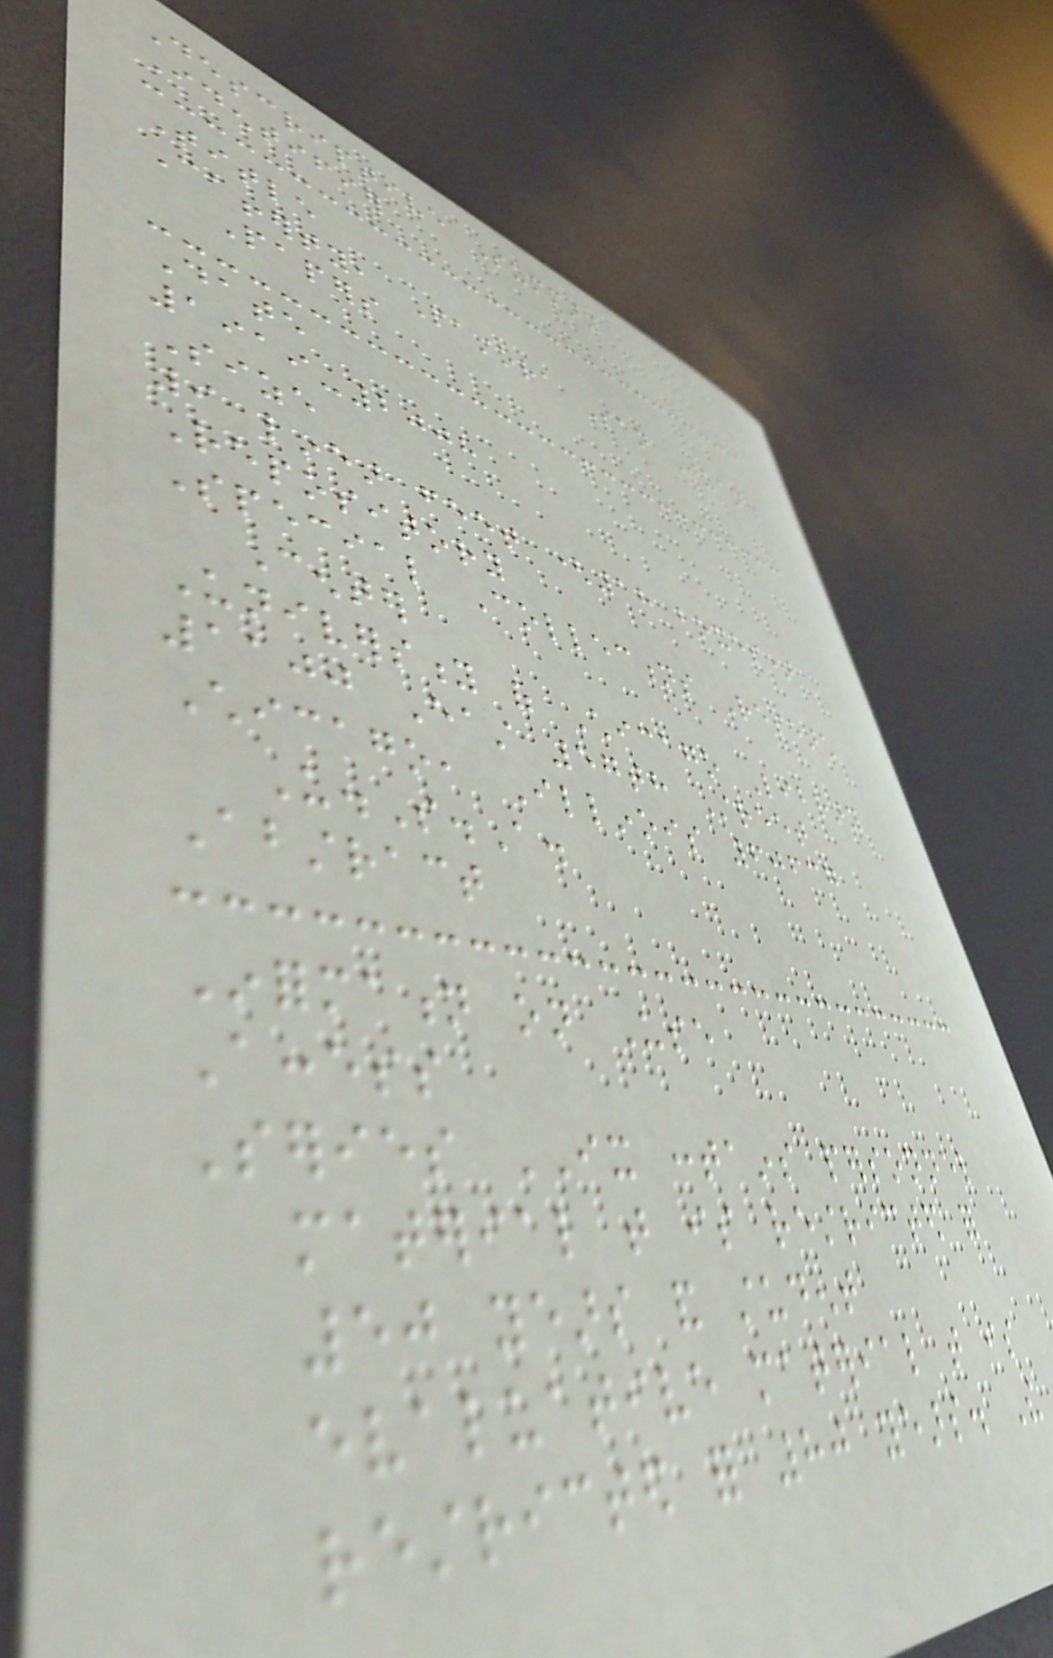Descriptive Summary
Identifier
Title
Cafferty, Pastora San Juan.
Papers
Date
1919-2008
Size
9 linear feet (18 boxes)
Repository
Special Collections Research
Center
University of Chicago Library
1100 East 57th Street
Chicago, Illinois 60637
U.S.A.
Abstract
Information on Use
Access
Series IX contains personnel
material that is restricted for
50 years and student
evaluative material that is
restricted for 80 years. The
